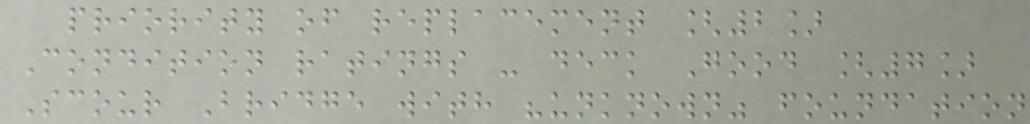priority of replacement [2]
Condition ratings - deck Good [7]
Scour Bridge with "unknown" foundation
